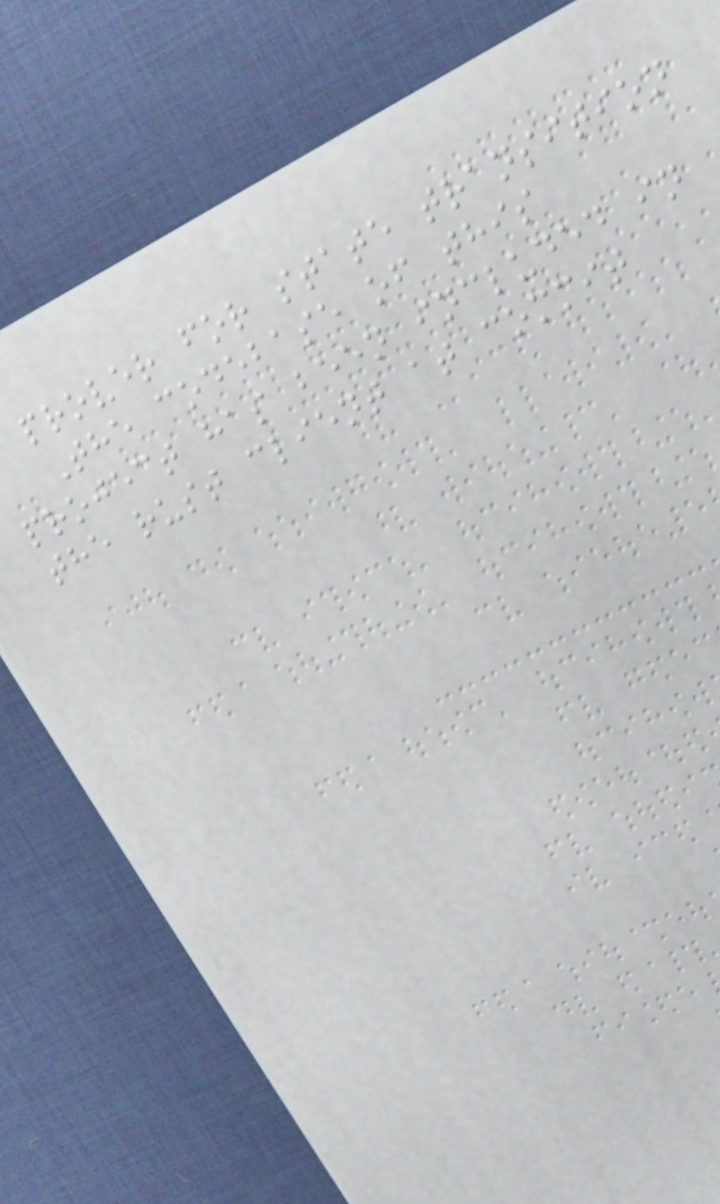prover for state transition
The codebase of this
project has been included in
the rust client at commit
